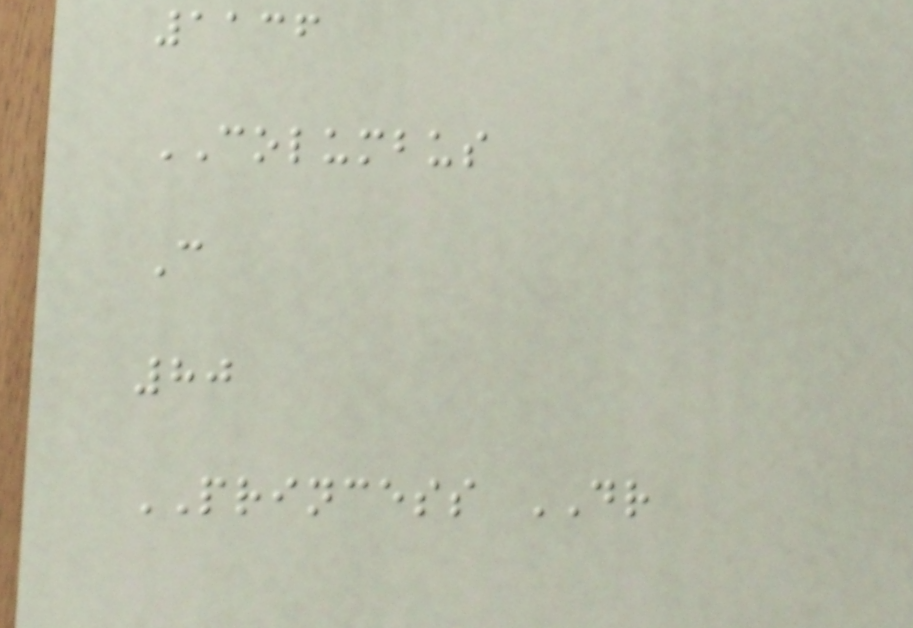1136
COLUMBUS
C
80
PRINCESS DR
